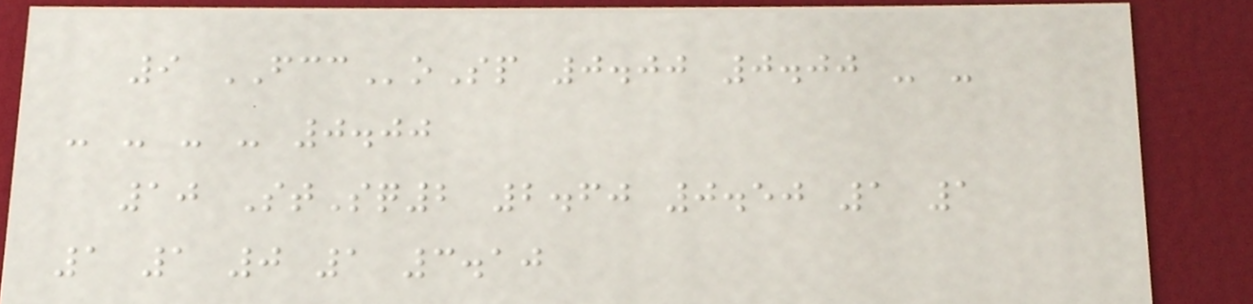9 FCCoSp 0.00 0.00 - -
- - - - 0.00
10 StSq2 2.60 0.50 1 1
1 1 0 1 3.10
